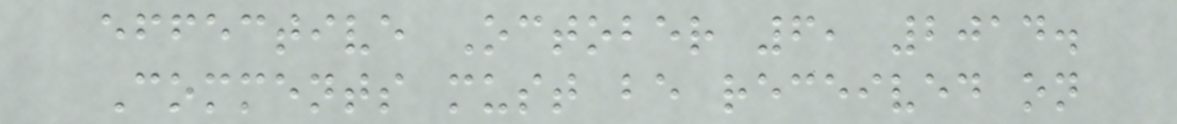effective October 6, 2014.
Comments must be received on
